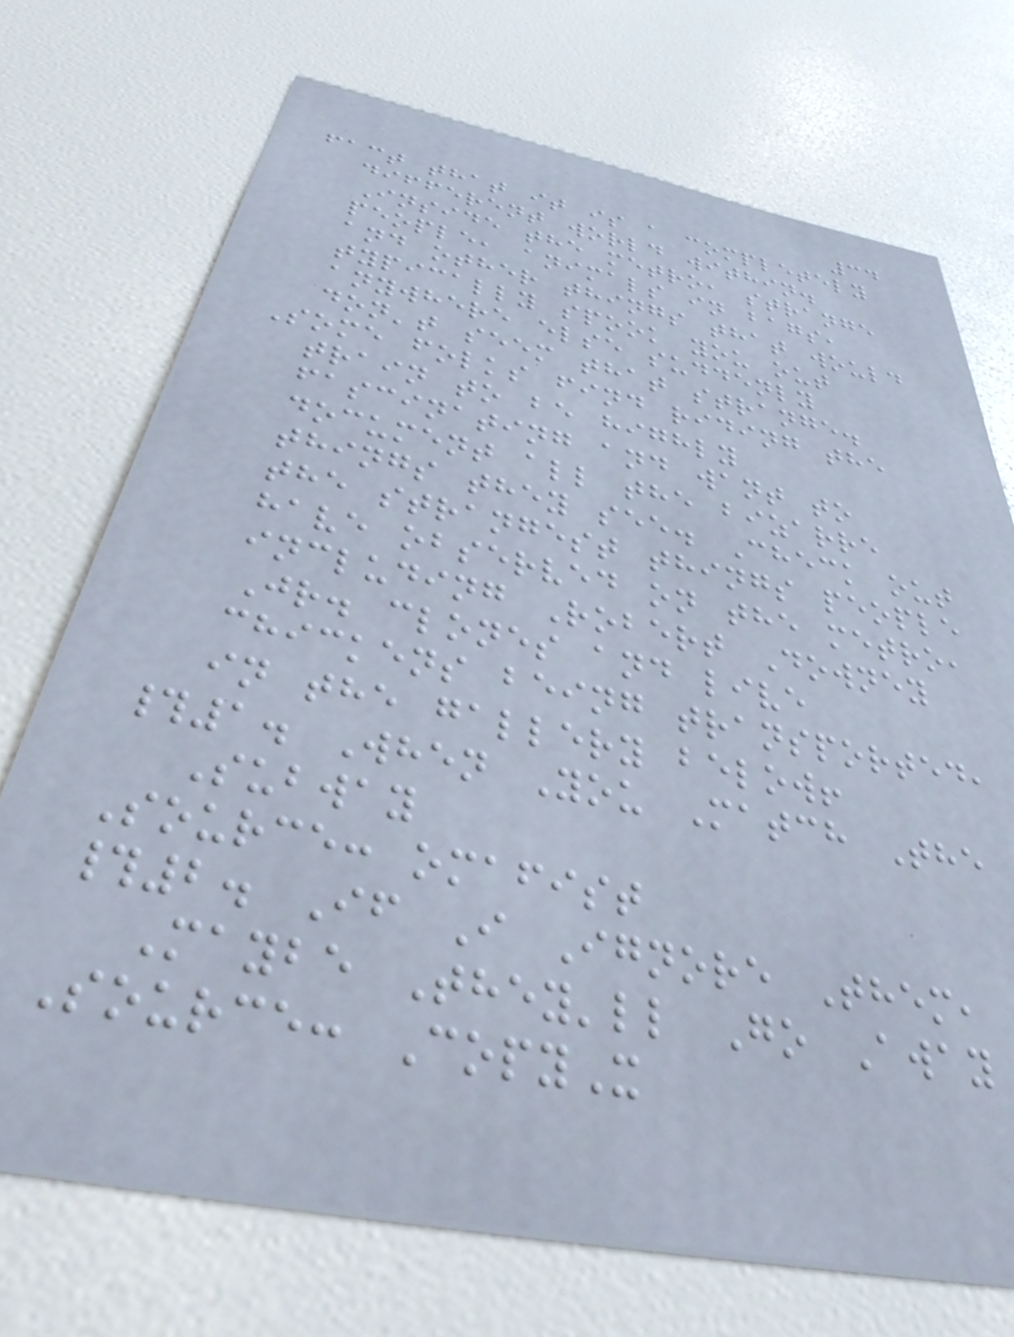34
fact that it is a completely
different world within.
Inside the metro, strange
people, animals in bags,
and other things that would
typically spook you out
anywhere else suddenly
don't seem that strange.
Some folks find riding the
train to be highly
fascinating and want to
document all the bizarre
things they see. Check out
the strangest things people
have observed on the metro,
including Robert Downey
Jr. clones and live
chickens being transported,
in the gallery below!
#1. When You Match The
Subway
Source: omafist
#2. If I Ignore Them,
Maybe They'll Go Away
Source: CopyX
